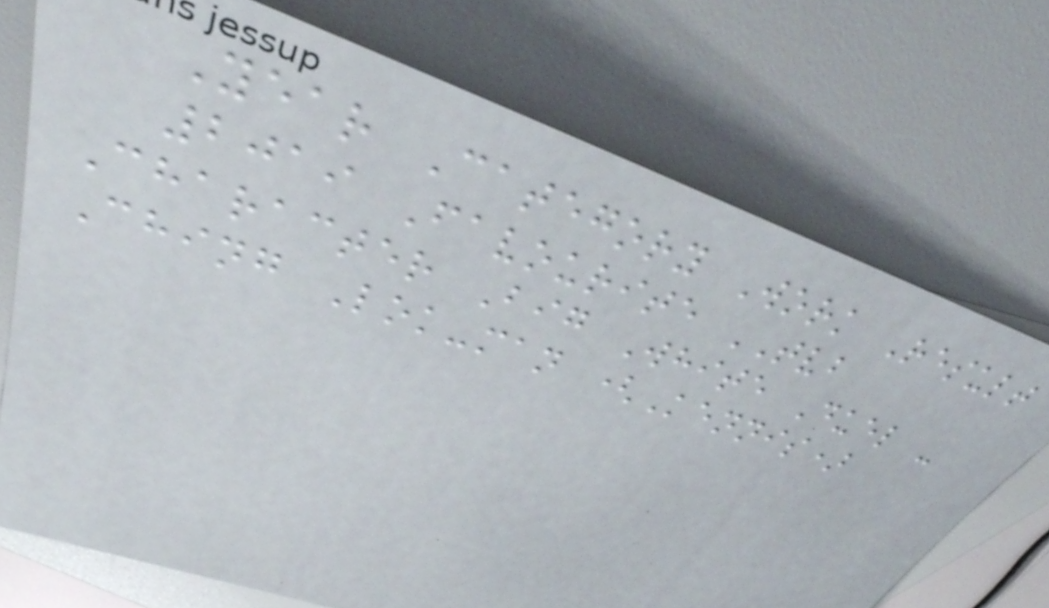Year Category Work Result
2019 Favourite TVB
Character Big White Duel -
Ching Lok-man (Kennis)
